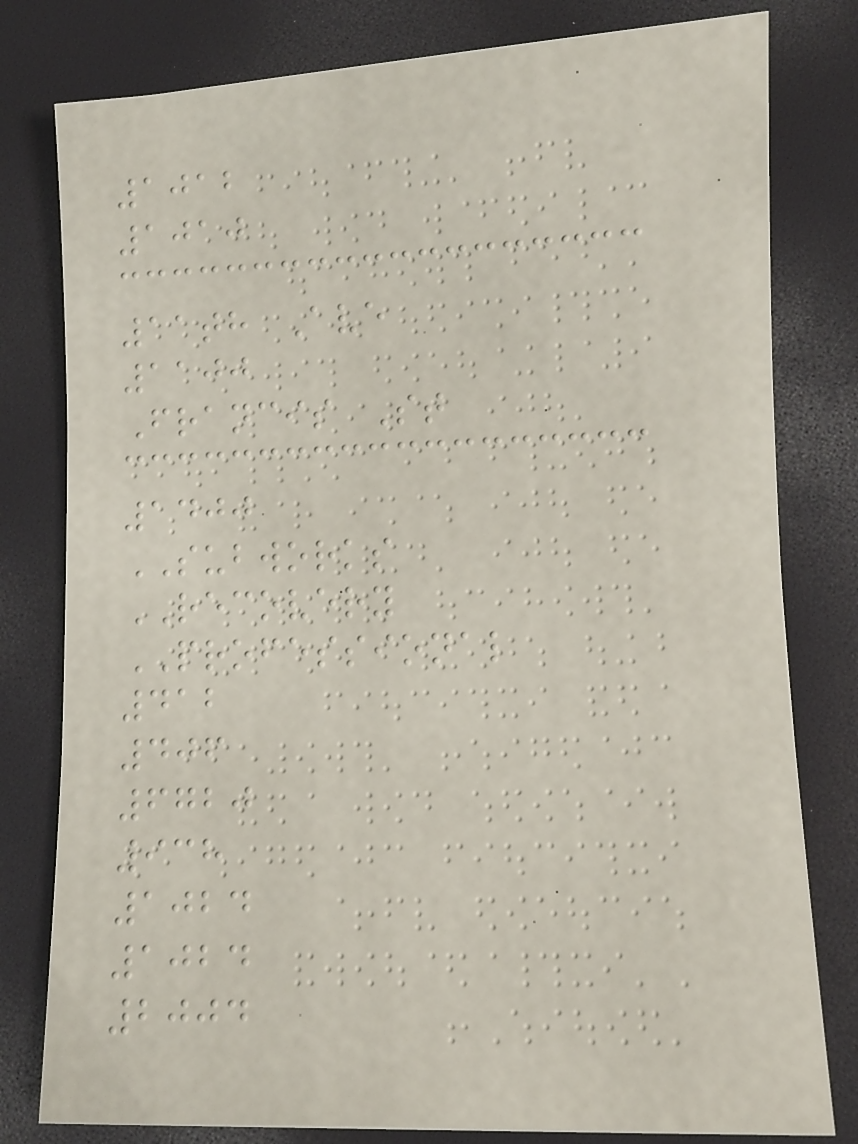1012
1010
11th Ave
1100
Francis St
1400
SUBWORKS
RECOVERY
PROFESSIONAL
412
406
6720
938
1024
1024
2004
